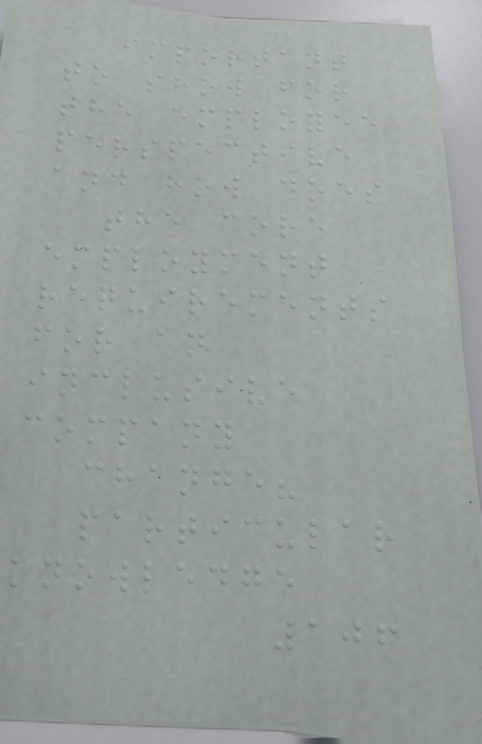important
to show for
the employee
perspective
and how does
the core
employment
requirements
for an
inclusive
company
change?
particular
knowledge
106
